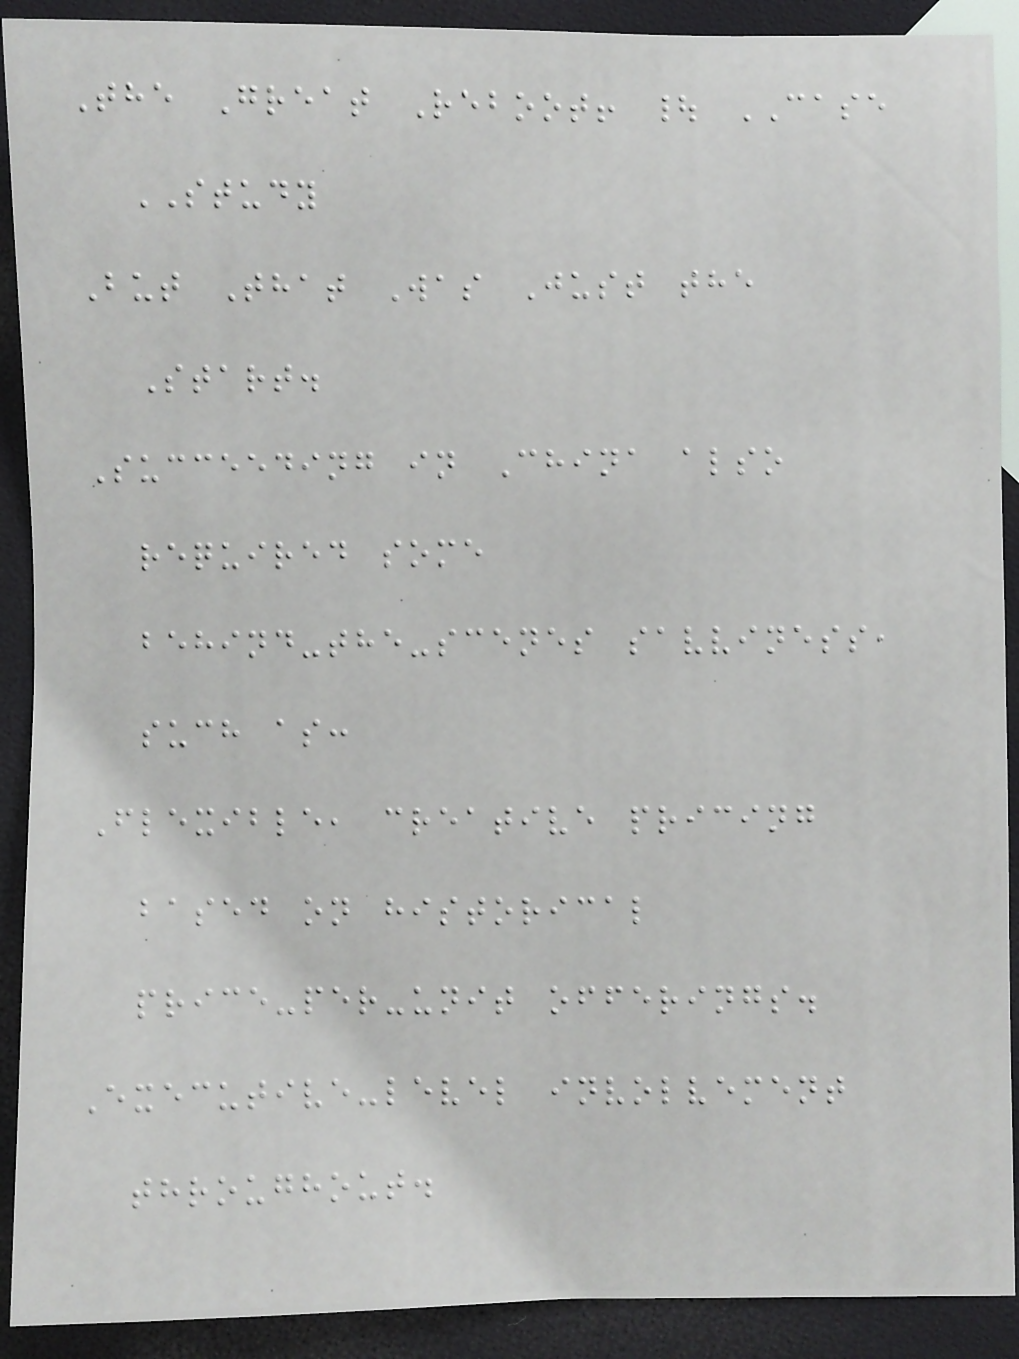The Great Reboot! | CASE
STUDY
But That Was Just the
Start.
Succeeding in China also
required some
behind-the-scenes savviness,
such as:
Flexible, creative pricing
based on historical
price-per-unit offerings.
Executive-level involvement
throughout.
